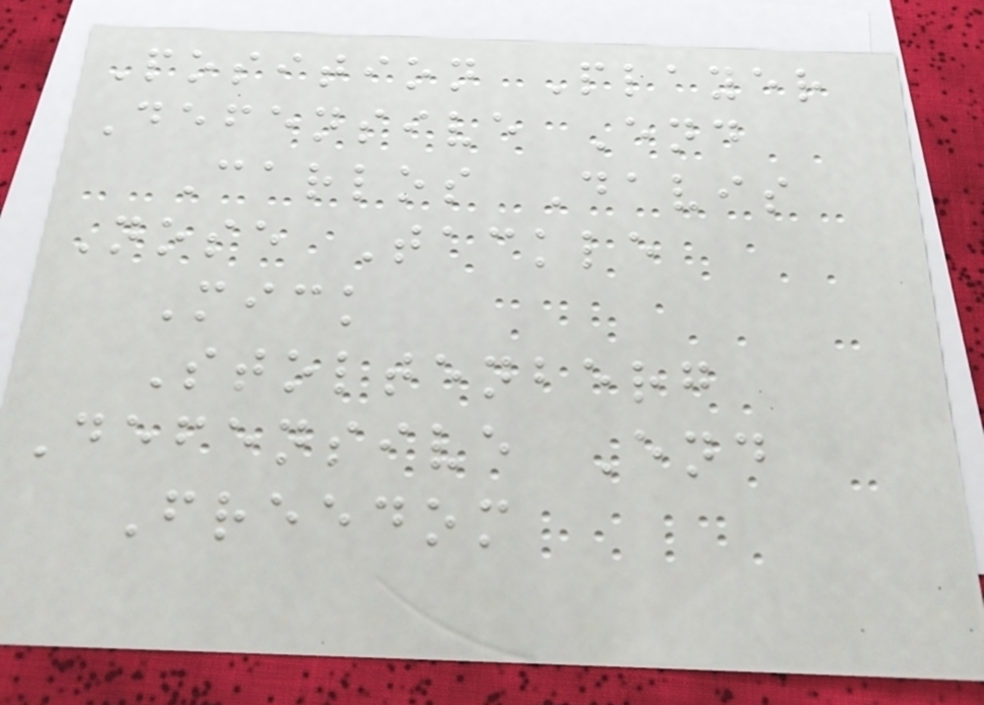Position Player
Defensive End
Carlos Davis
Nose Tackle
Mick
Stoltenberg
Defensive End
Freedom
